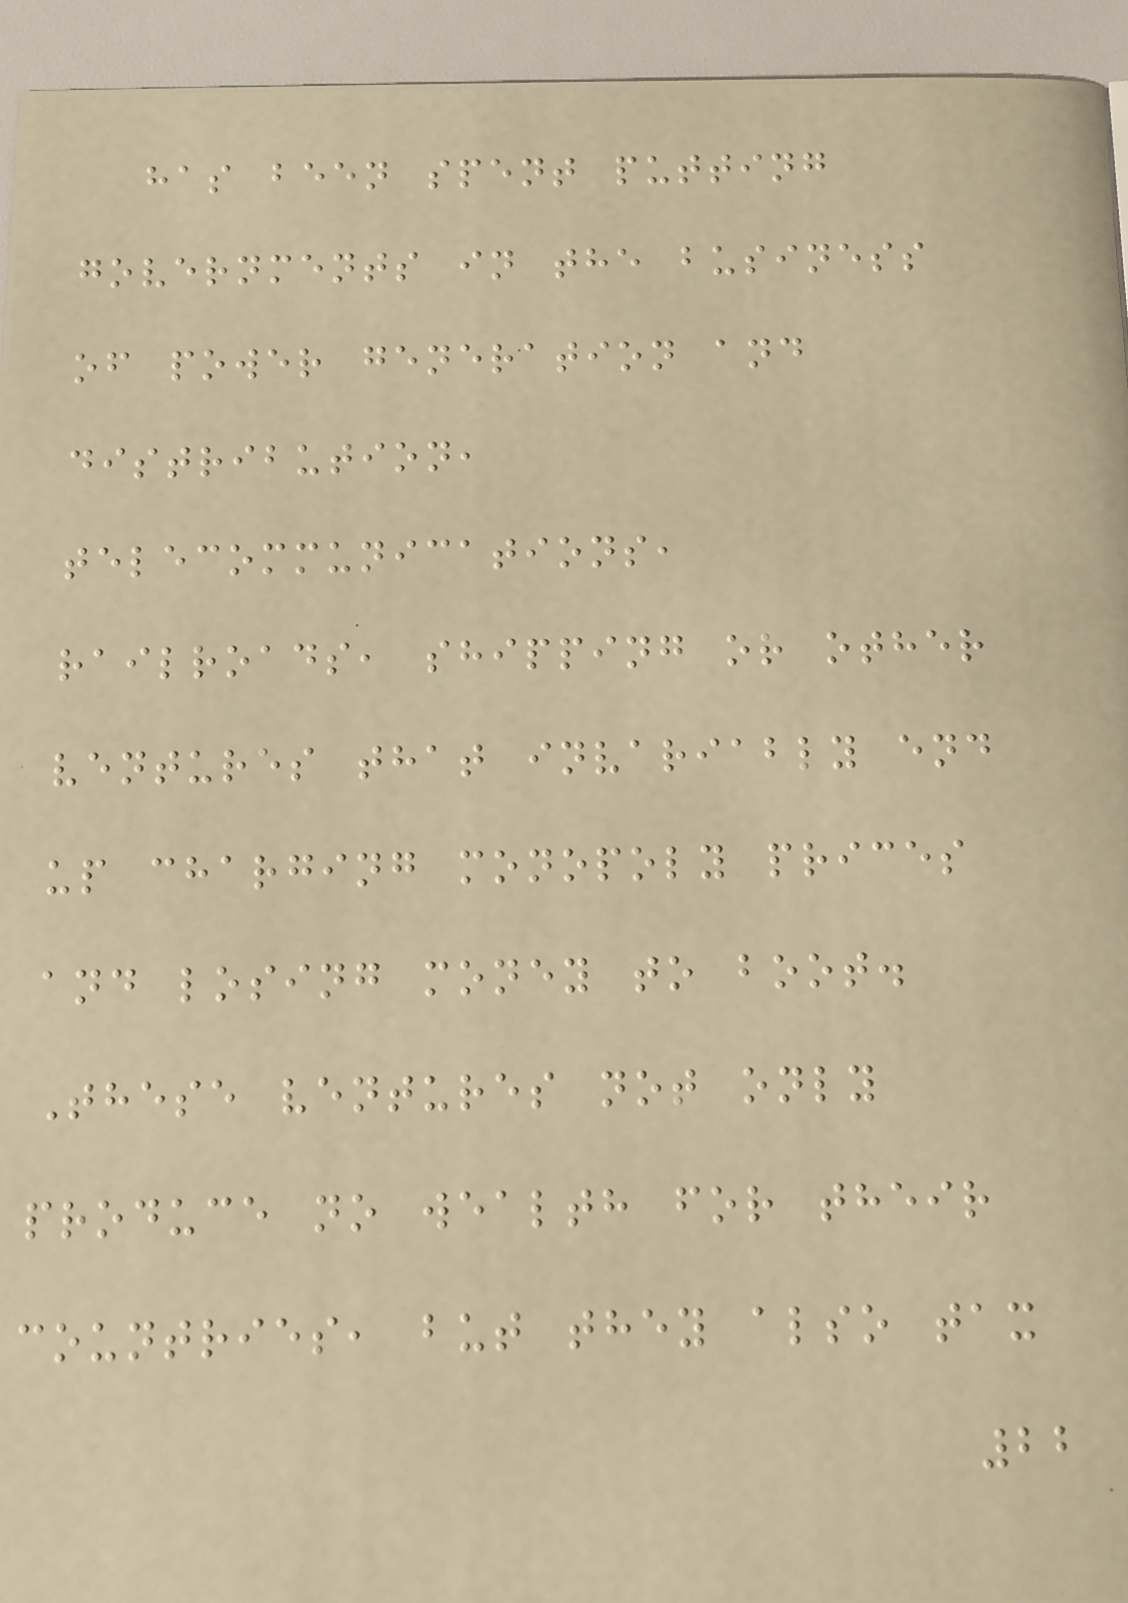has been spent putting
governments in the business
of power generation and
distribution,
telecommunications,
railroads, shipping or other
ventures that invariably end
up charging monopoly prices
and losing money to boot.
These ventures not only
produce no wealth for their
countries, but they also tax
22
